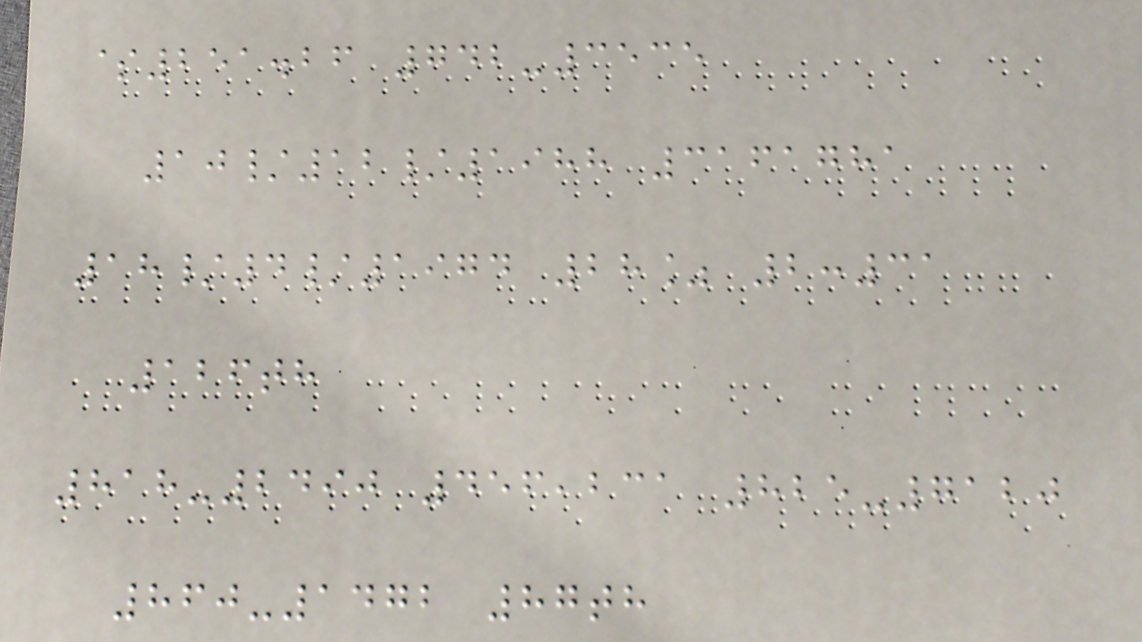$251.26 742-3535
10/12/1988 3161781
18/4/1974 28% 2:31
126th
818-2490 456,231 825-7120
860-1472 87th
